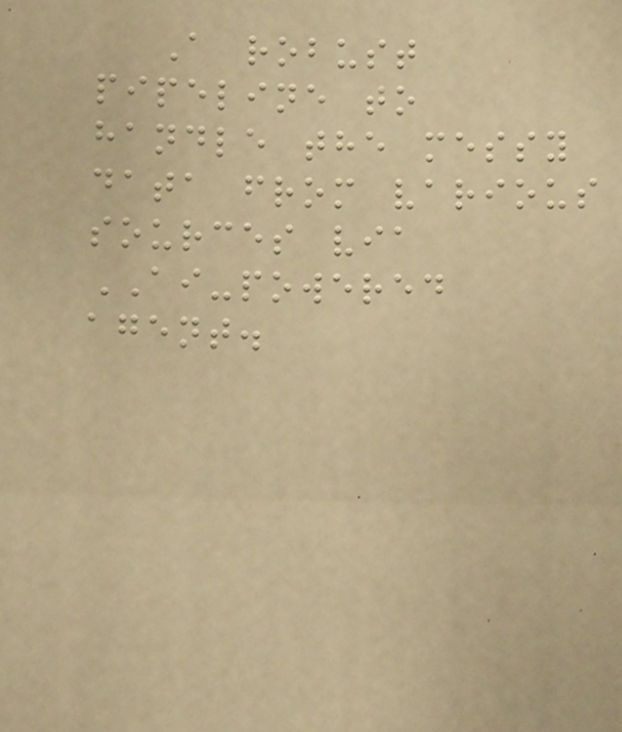A robust
pipeline to
handle the messy
data from various
sources via
AI-powered
agent.
